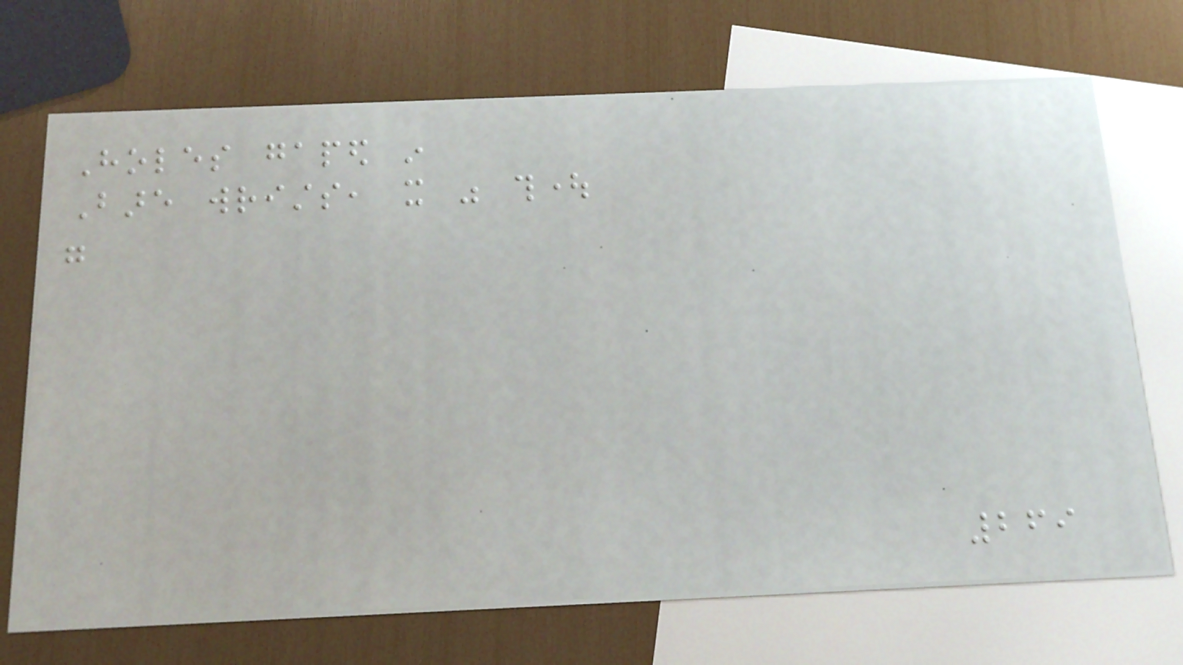Holes gaped in
Bare wrists, it was thought
were
269
